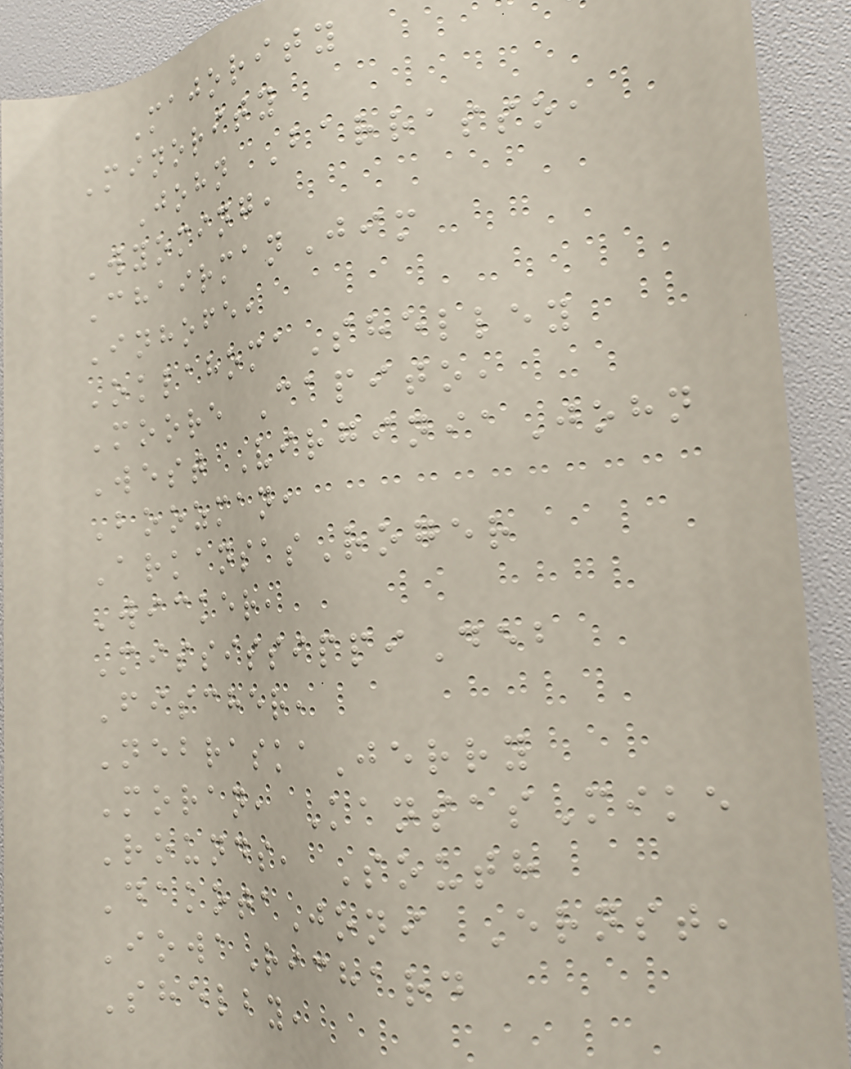Majority
Minority
John Barrasso,
Wyoming,
ChairmanJim
Inhofe,
OklahomaShelley
Moore Capito,
West VirginiaJohn
Boozman,
ArkansasRoger
Wicker,
MississippiDeb
Fischer,
NebraskaJerry
Moran, KansasMike
Rounds, South
DakotaJoni Ernst,
IowaRichard
Shelby,
